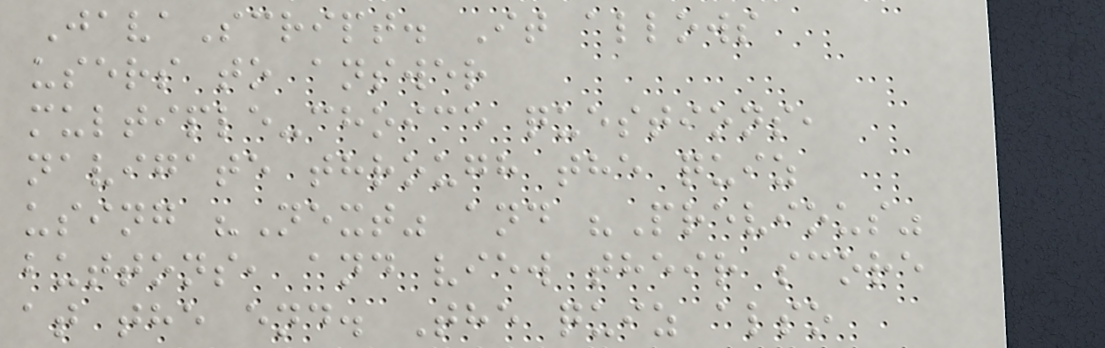JavaScript. It allows
users to answer
multiple-choice questions,
navigate through the quiz
using "Next" and "Previous"
buttons, and view their score
at the end. The quiz also
